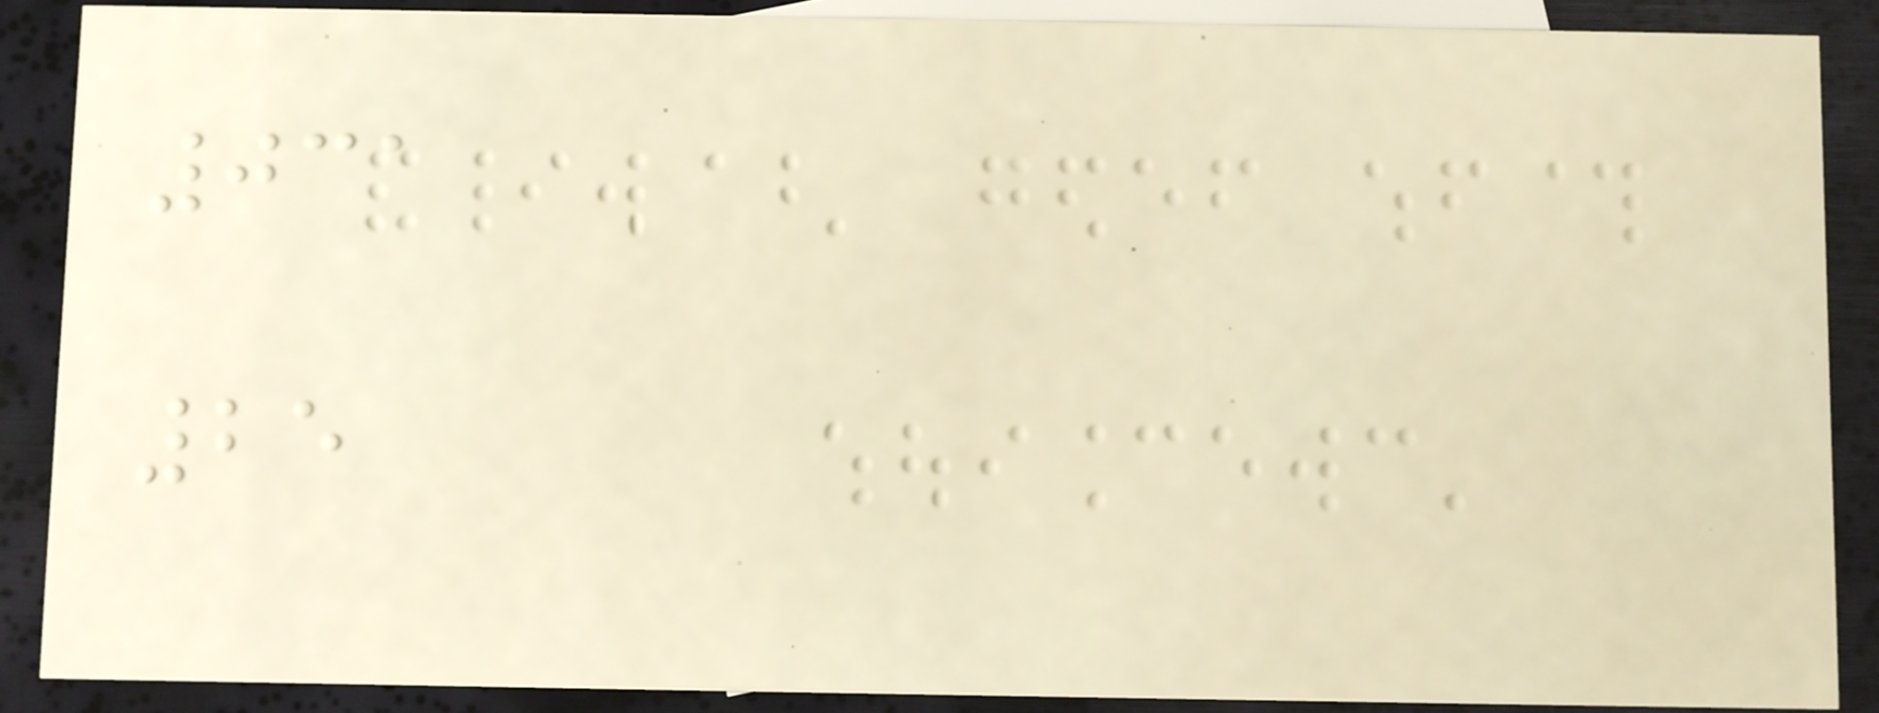031
25
